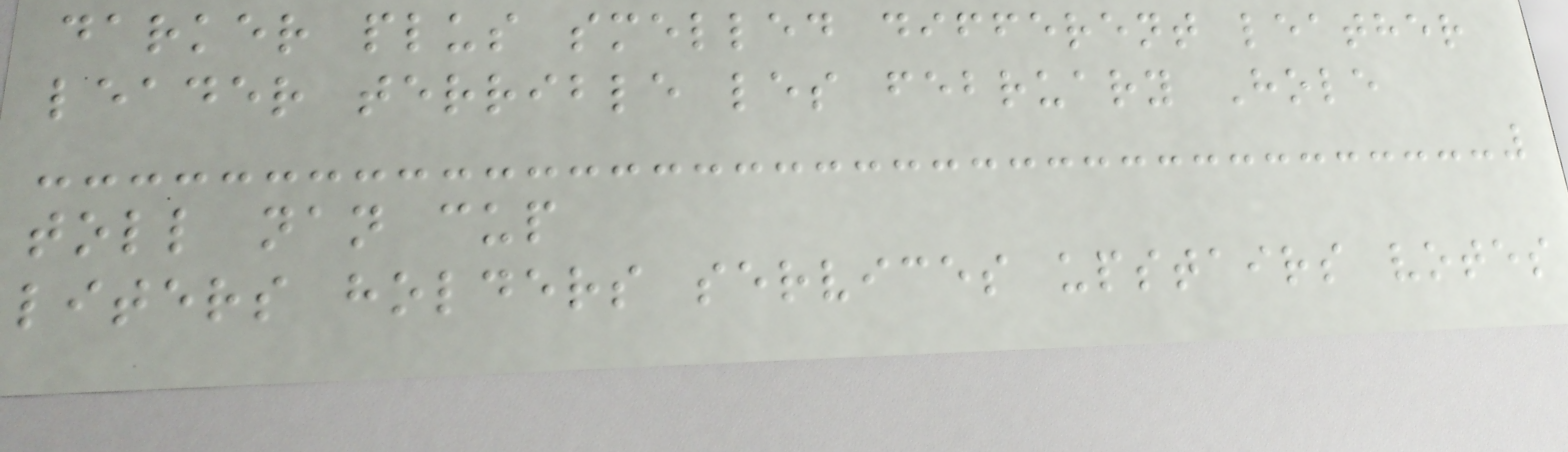darker plus smelled different leather
leader terrible les february Hole
toll nan cup
liters holders services upstairs votes
